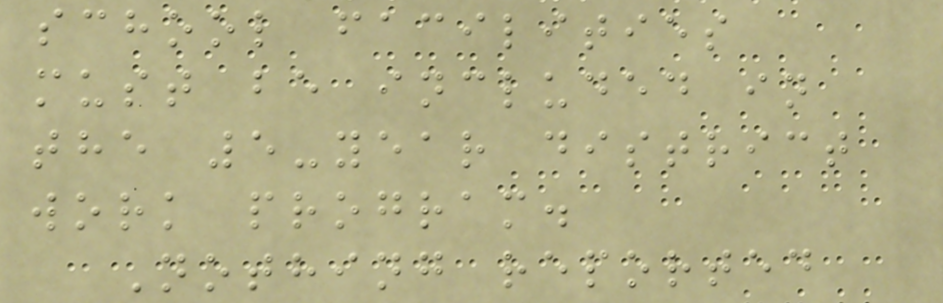school facilities
must be included in
the 5-year district
work program.
Nothing reported
